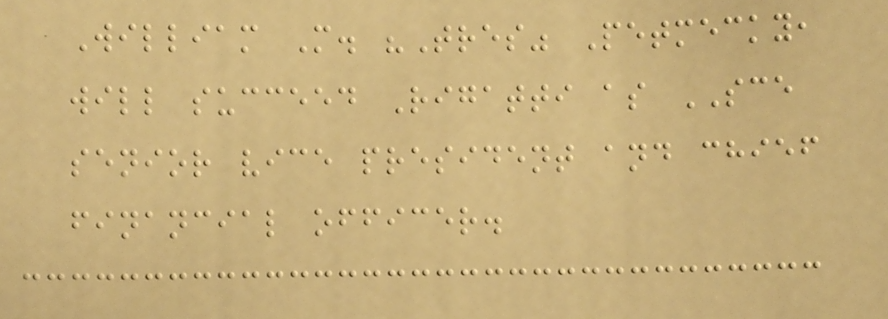William M. "Tres" Petmecky,
will succeed Rigatti as SCE
senior vice president and chief
financial officer.
